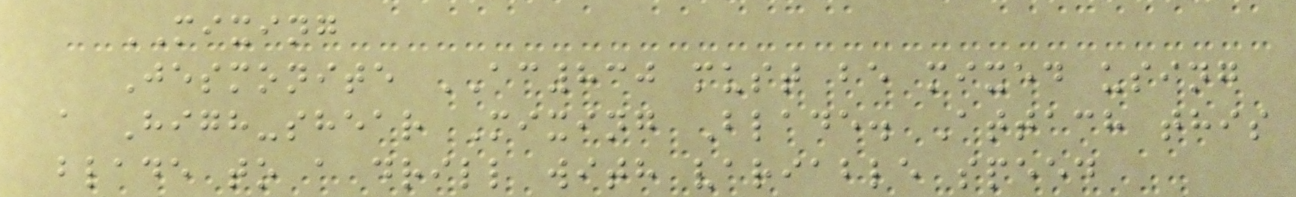MIXING
Jesmonite AC830 must be mixed using
a High-shear Mixing Blade. Attach this
blade to a drill with variable speed
